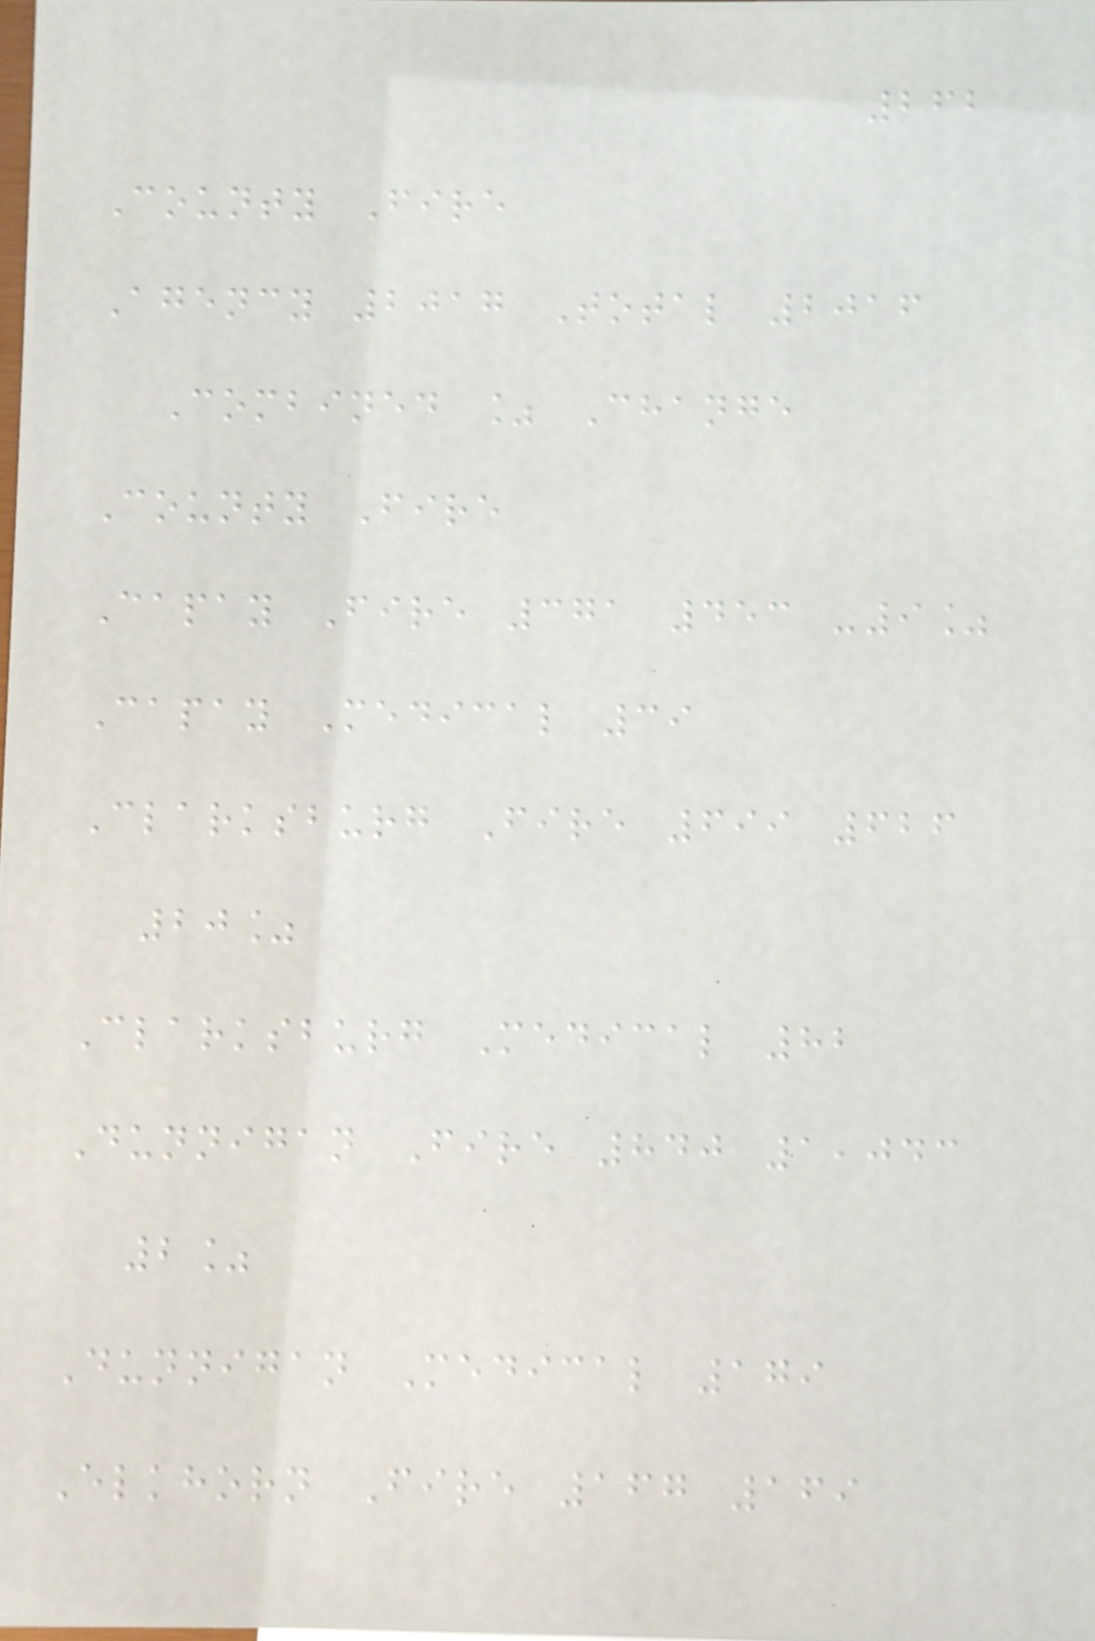262
County Fire
Agency 2017 Total 2016
Combined % Change
County Fire
Capay Fire 371 453 -9%
Capay Medical 39
Clarksburg Fire 699 626
20%
Clarksburg Medical 82
Dunnigan Fire 840 1,043
2%
Dunnigan Medical 179
Elkhorn Fire 167 169
